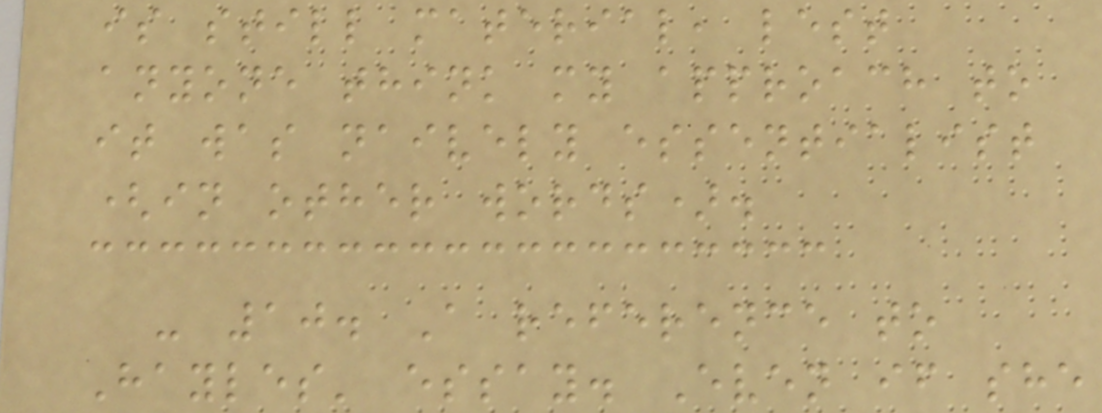is still material, lest
anyone think my approach to
it was naively essentialist
(in other words).
- 10. A reference to
Hayles' essay. Even if she
